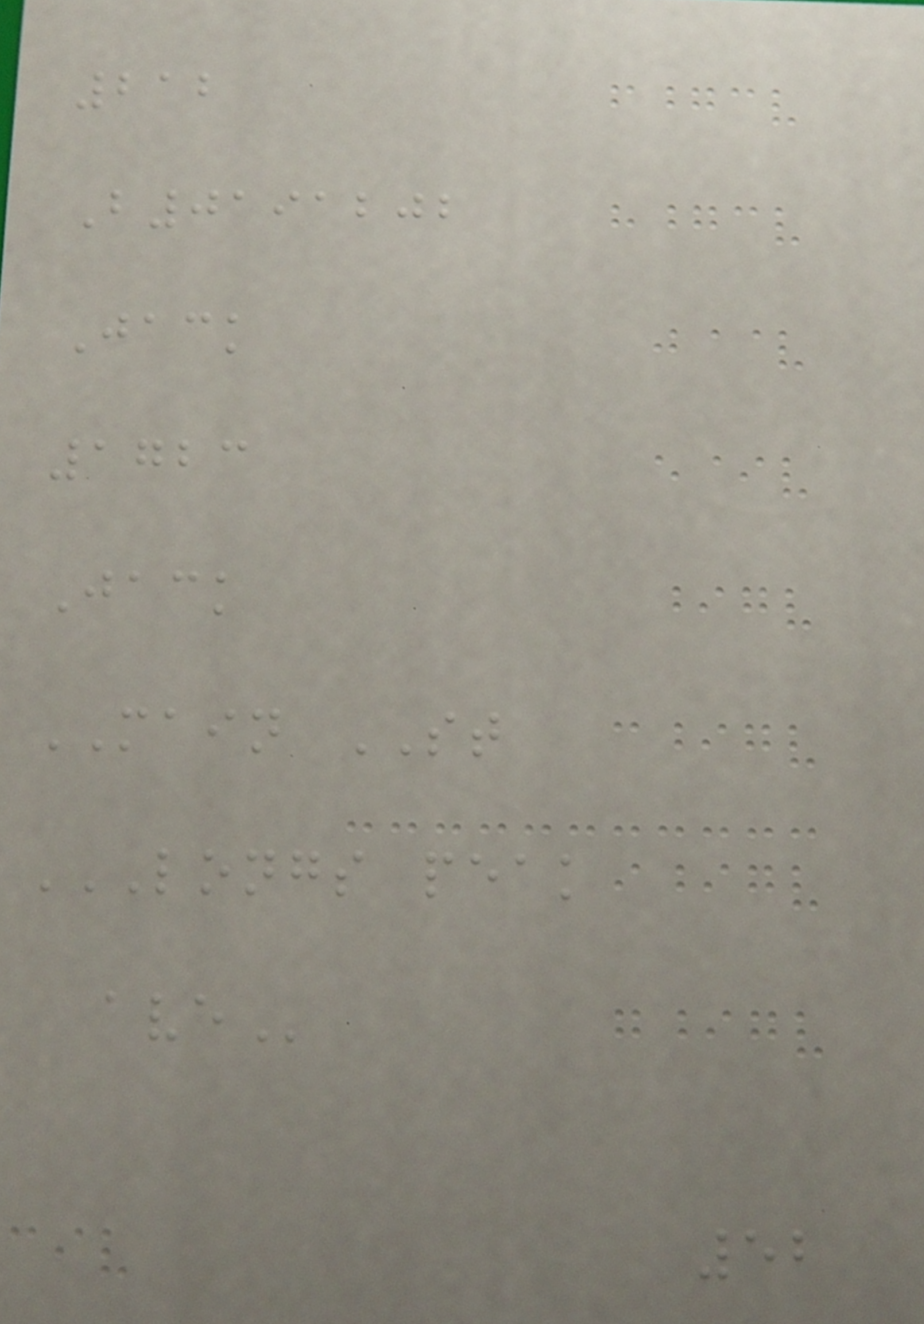212
B0191202
Jack
1723
Jack
MAIN ST
LONGS PEAK
AVE
52
